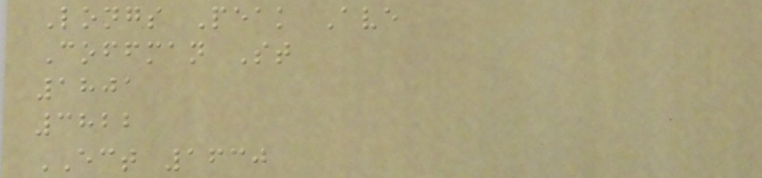Longs Peak Ave
Coffman St
1801
3822
ECT 1630
